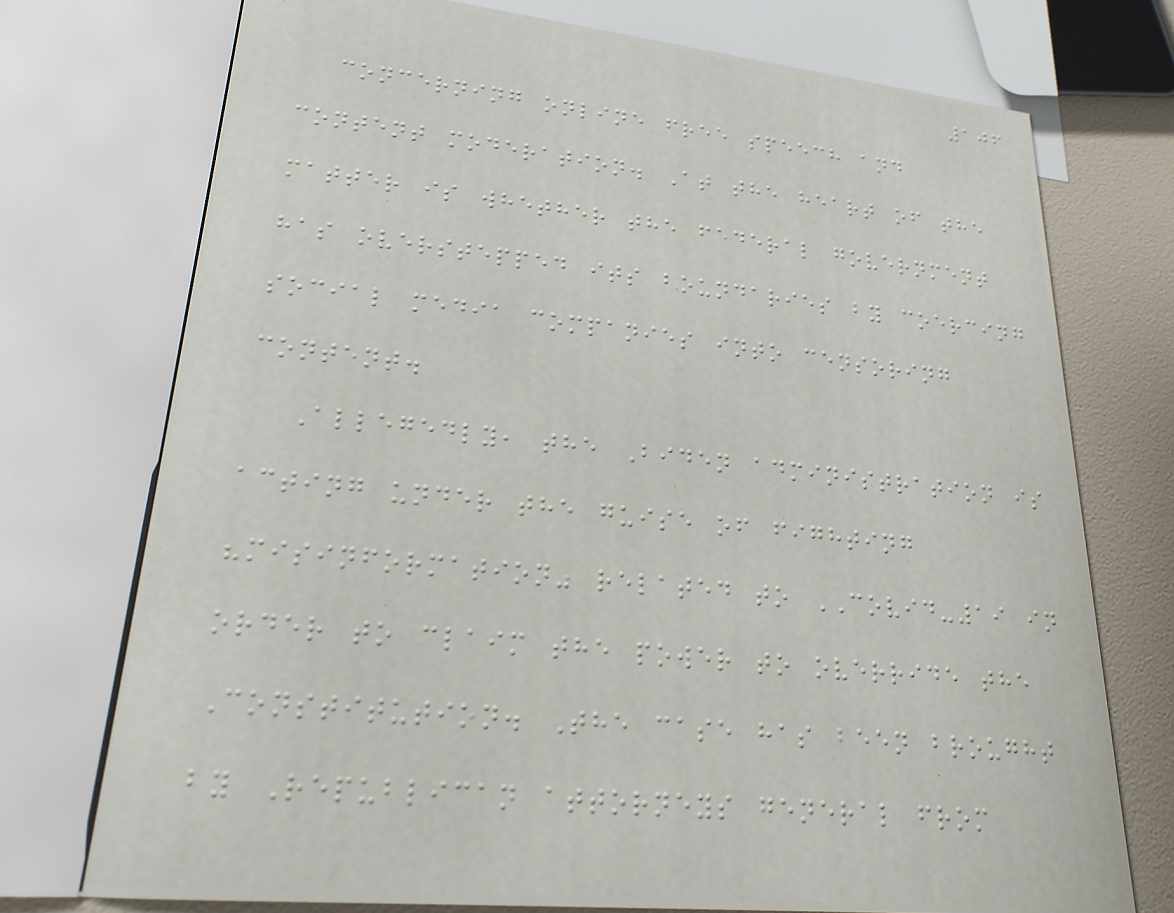106
concerning online free speech and
content moderation. At the heart of the
matter is whether the federal government
has overstepped its boundaries by coercing
social media companies into censoring
content.
Allegedly, the Biden administration is
acting under the guise of fighting
"misinformation" related to COVID-19 in
order to claim the power to override the
Constitution. The case has been brought
by Republican attorneys general from
